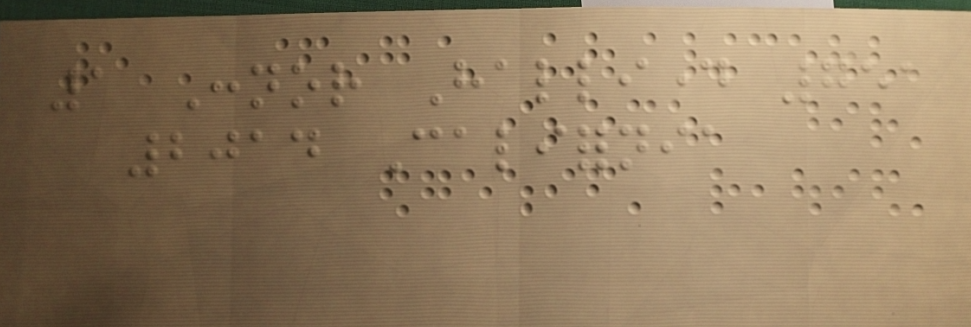1 Connor Halliday 751
2014 California
